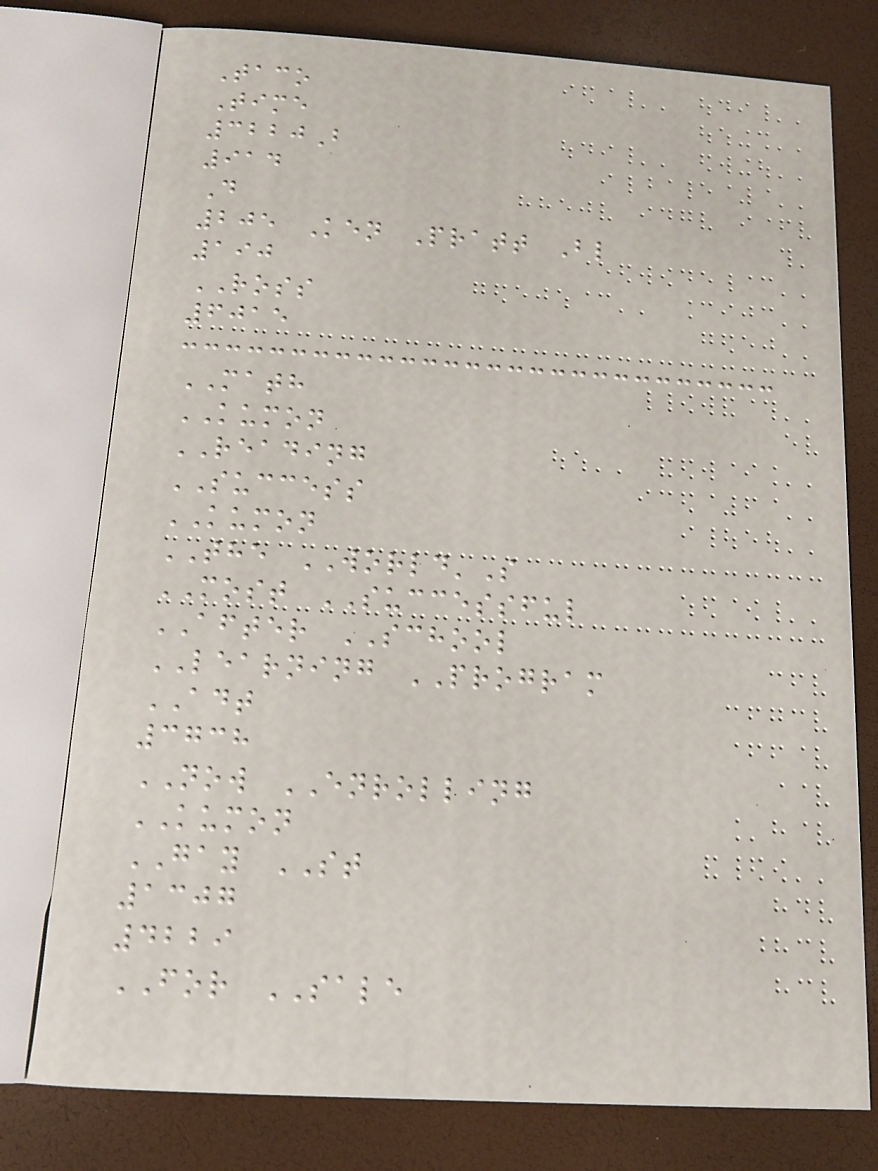Taco
Time
3220B
914
D
205 Ken Pratt Bl
190
ROSS
6015
MATH
KUMON
READING
SUCCESS
KUMON
THE WORLD'S
MOST SUCCESSFUL
AFTER SCHOOL
LEARNING PROGRAM
ADT
3738
NOW ENROLLING
KUMON
GAY ST
1307
4229
FOR SALE
